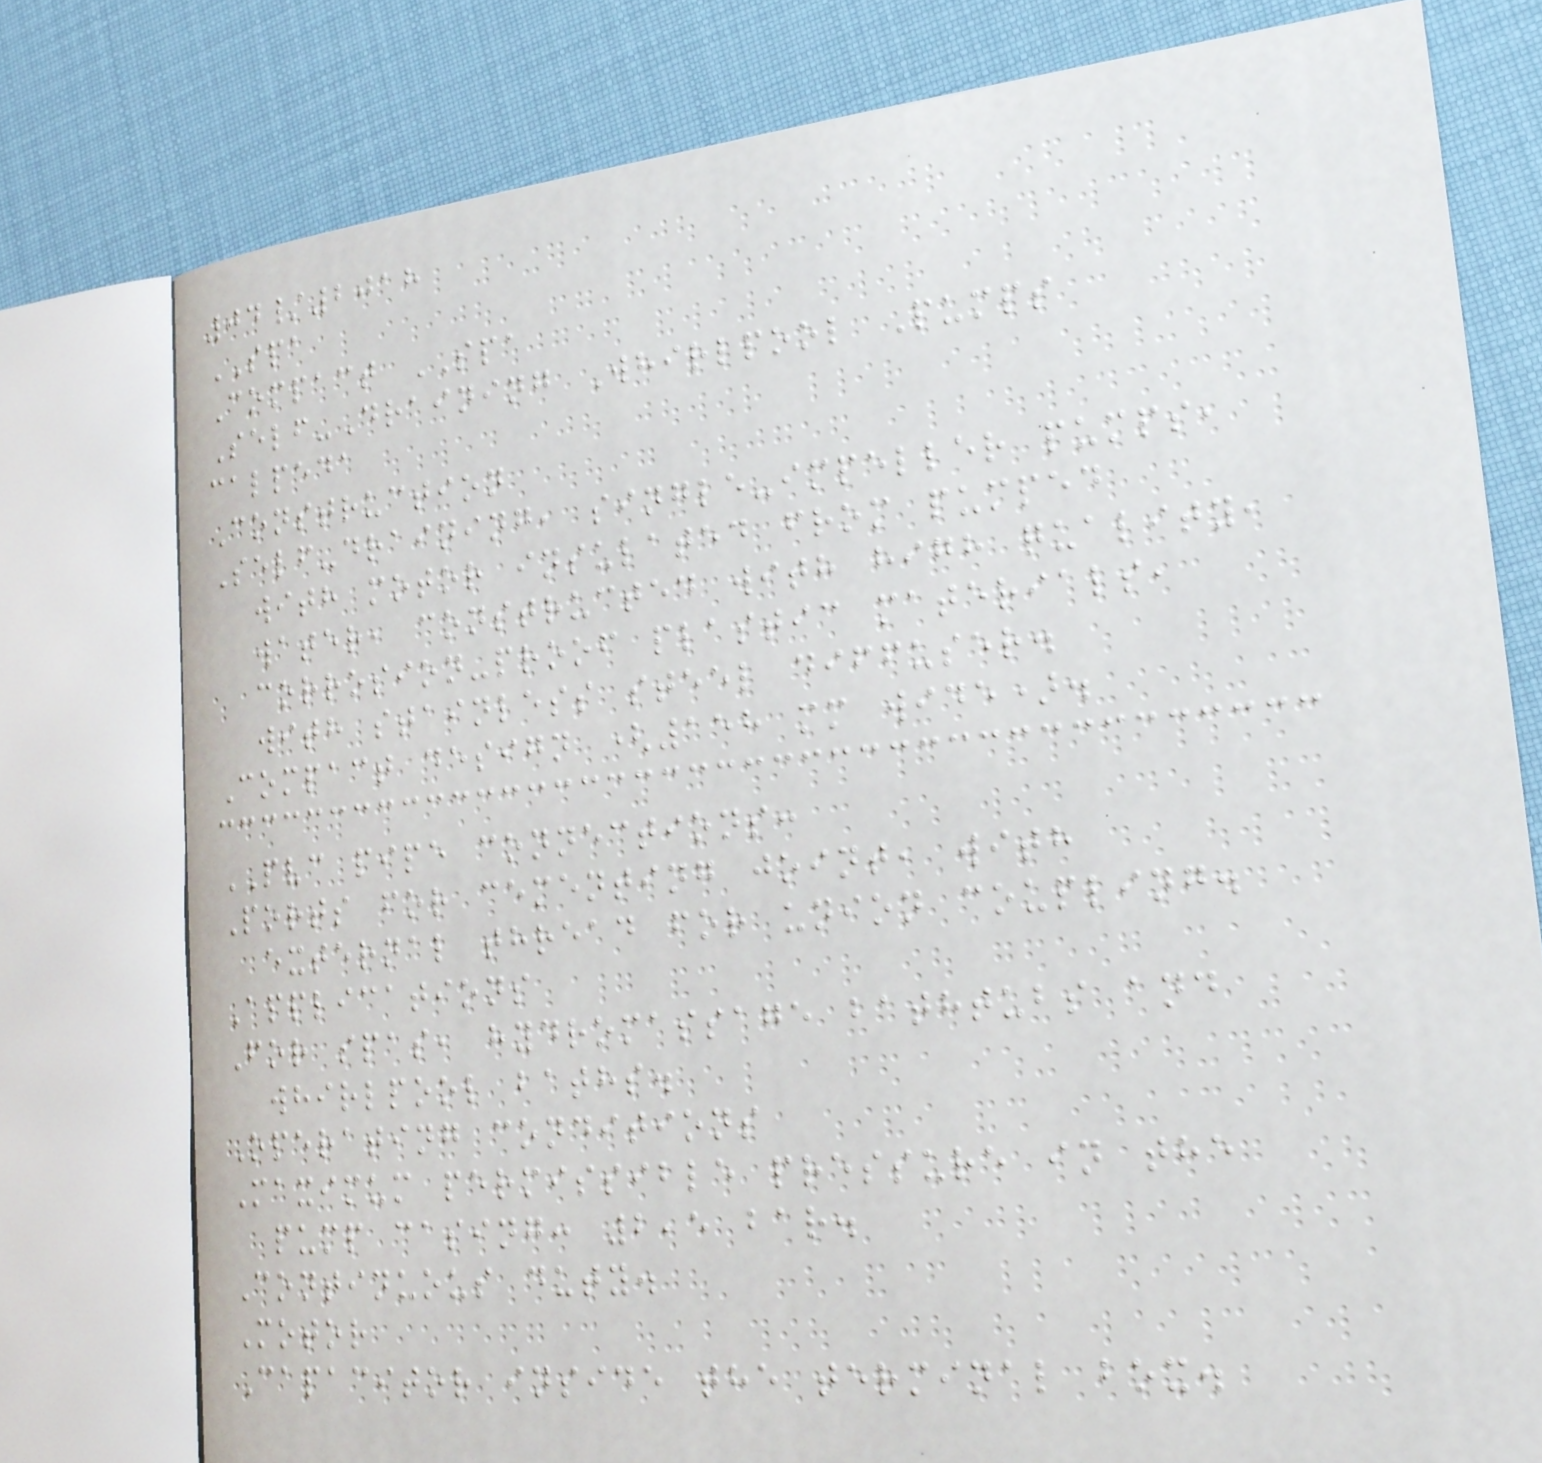04/2018
SPA
Compact SPA
Self-Draining Whirlpool Pumps
calpeda
Construction
Self-draining, single-impeller pumps,
with motor insulated from pumped
water, constructed with high quality,
corrosion-proof plastic materials,
with stainless steel diffuser.
Compact design (158 mm wide).
PVC pipe connections:
Ports for cementing joint, with
external thread for union coupling.
Applications
For spas, hydromassage bathtubs and
whirlpool baths.
Operating conditions
Maximum permissible pressure in the
pump casing: 2,5 bar.
Continuous duty.
Motor
Capacitor inside the terminal box.
